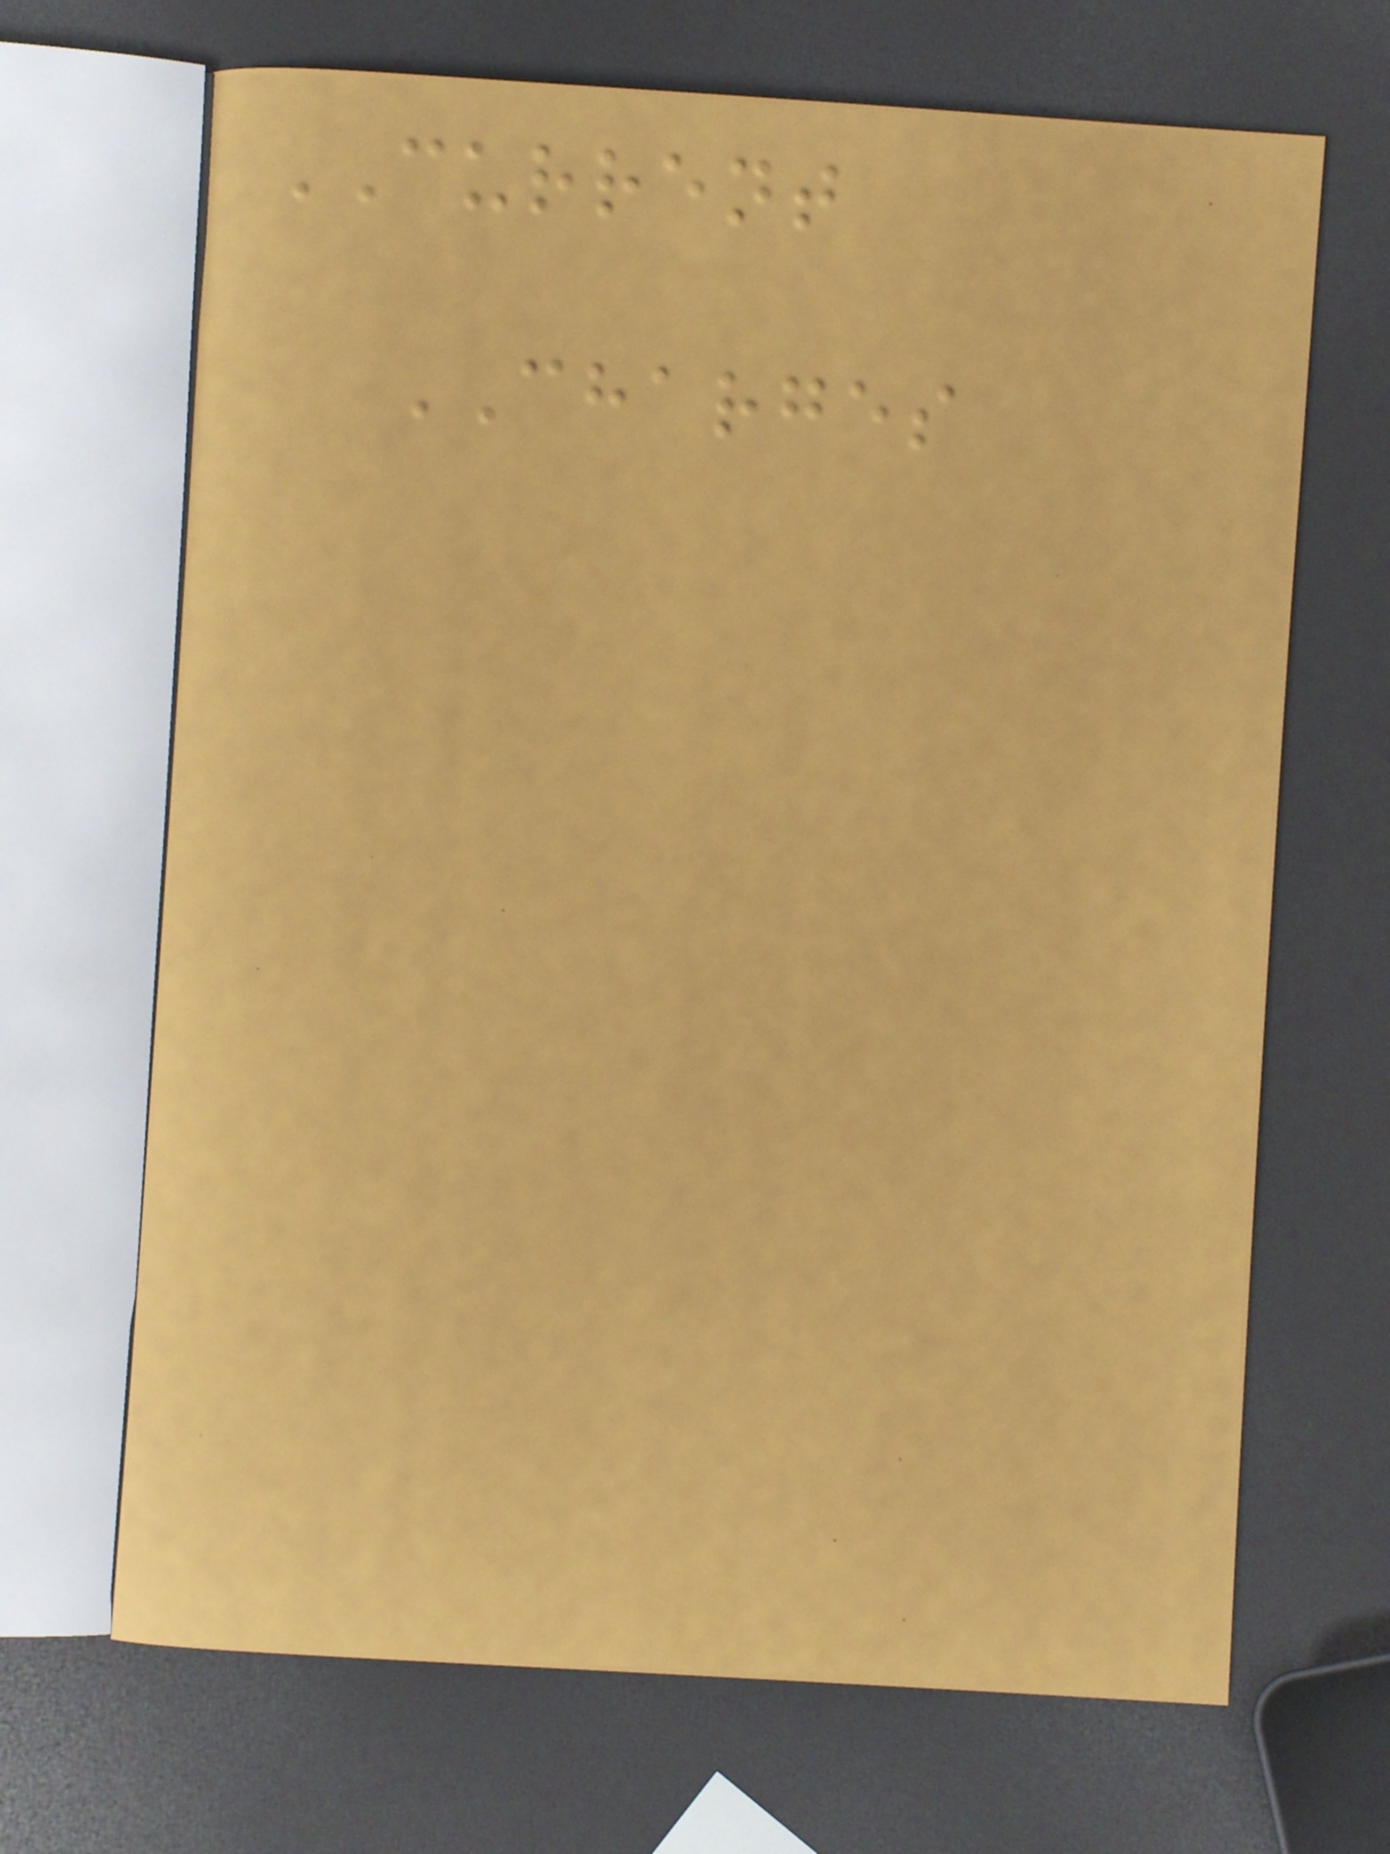CURRENT
CHARGES
